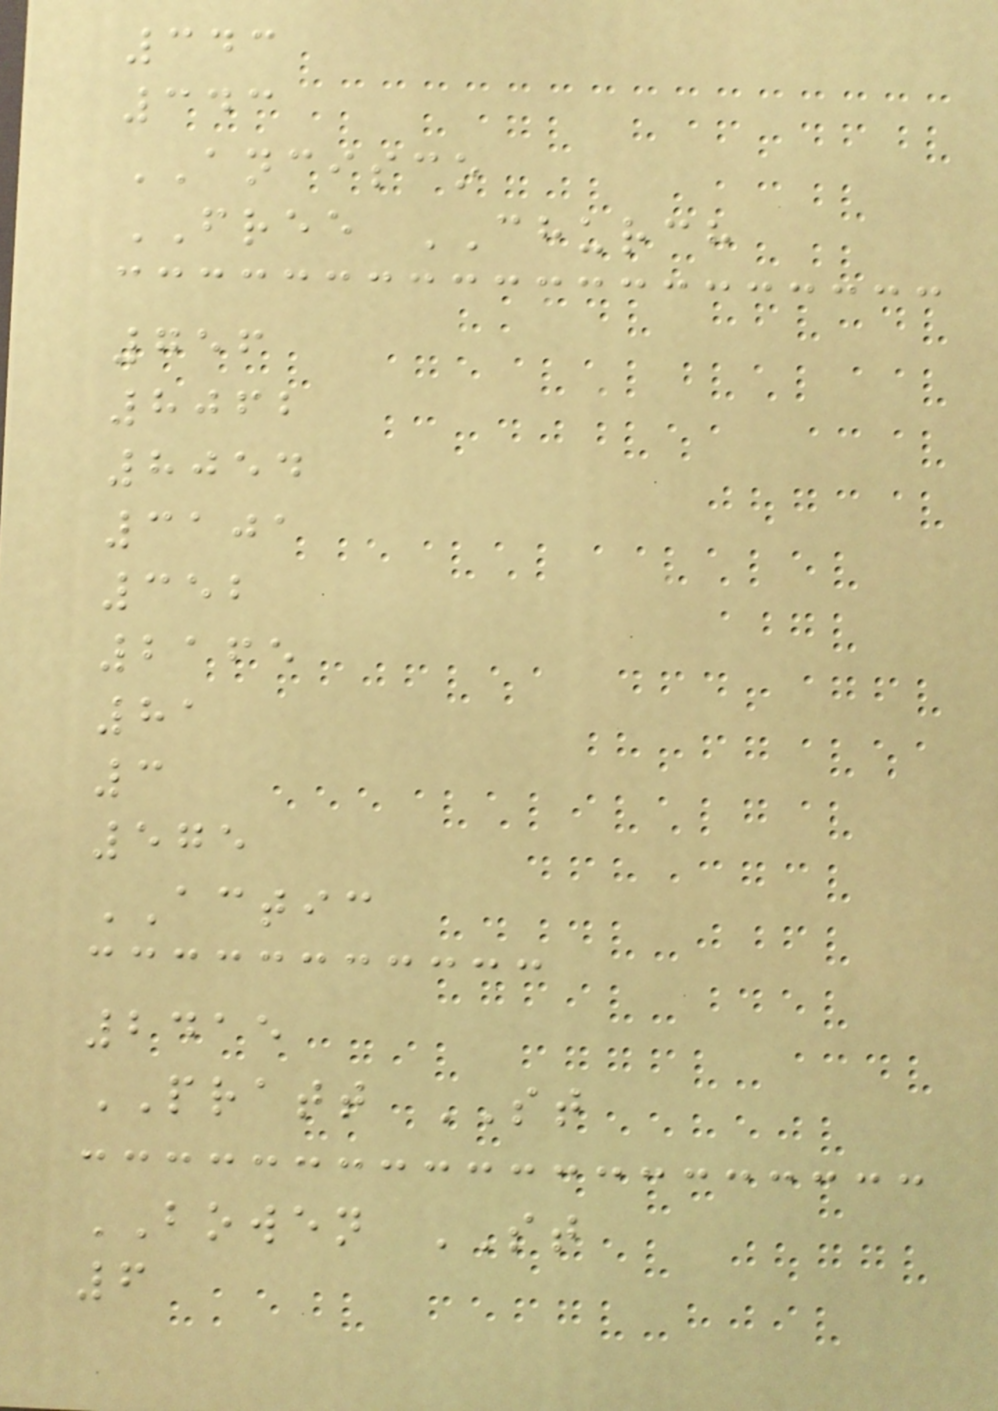343
343
ANCISCO
FREE CHURCH
756
8062
8054
3101
352
2165
81
3
575
ACTIC
2415
PRATT ST
BOWEN ST
6
